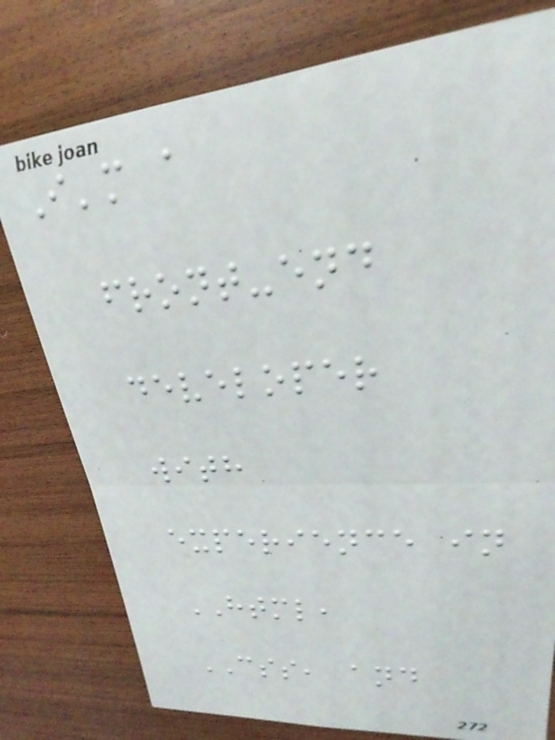I'm a
front-end
developer
with
experience in
HTML,
CSS, and
